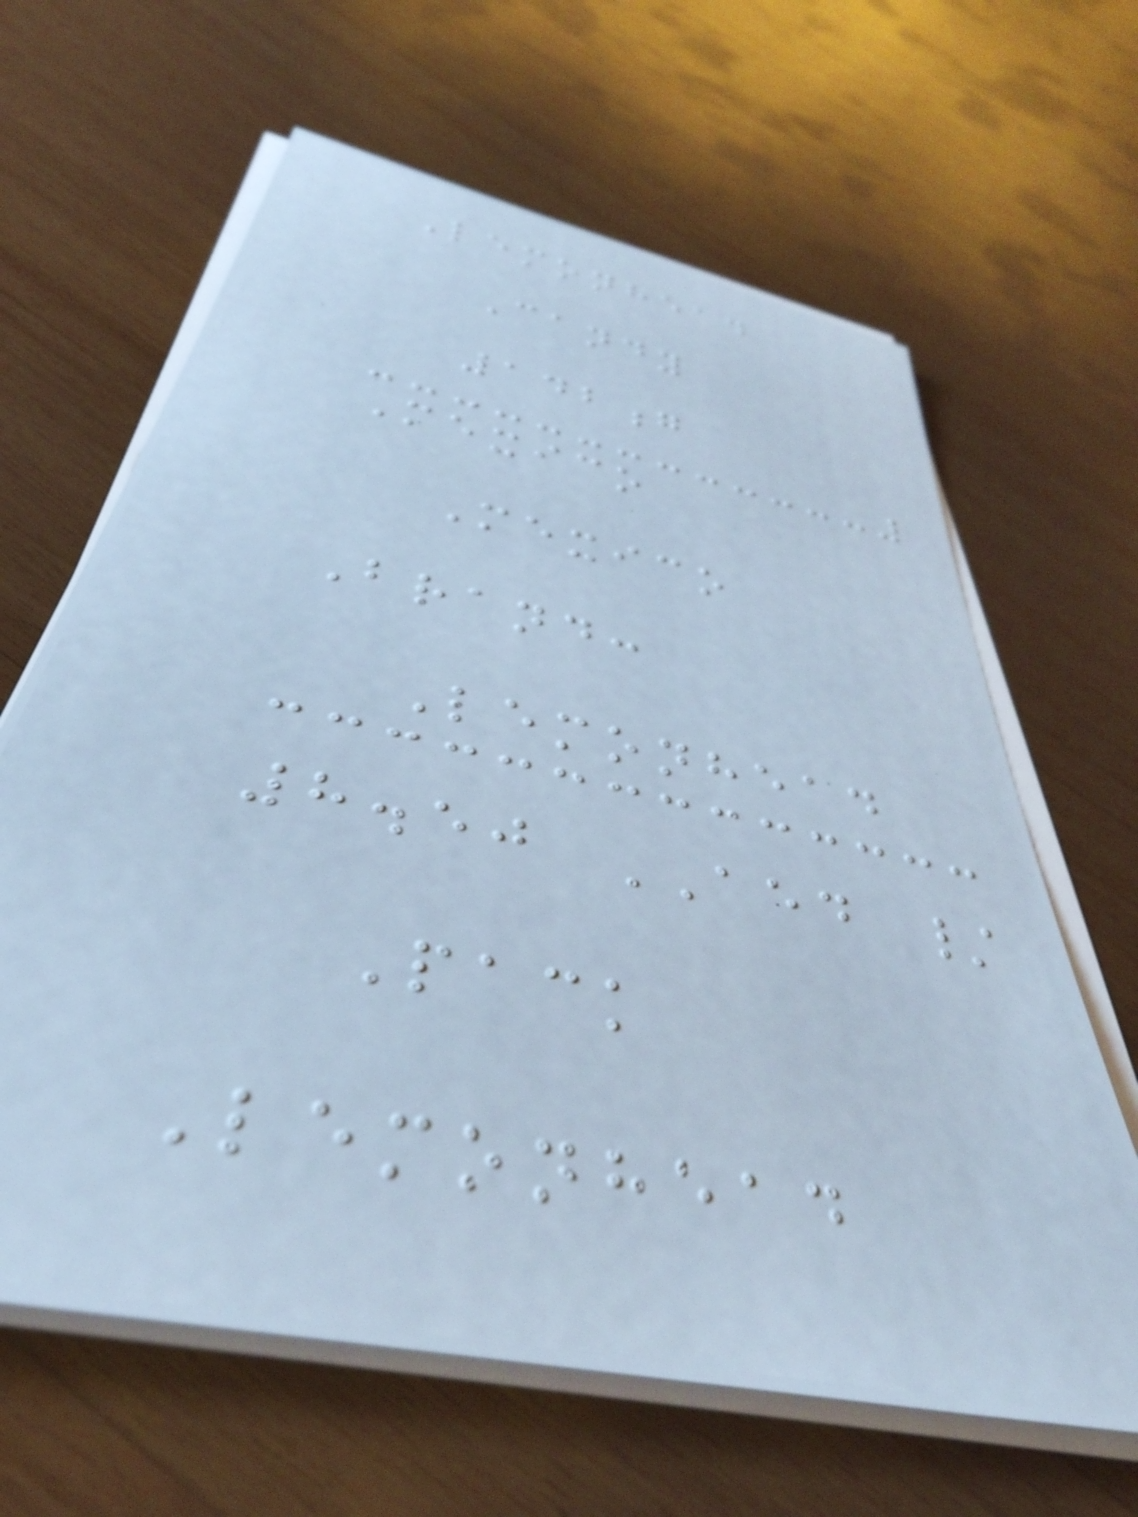Lemonhead
Candy
142g
Mexico
Mexico
Brand:
Lemonhead
8.50 AED /
Pack
Lemonhead
